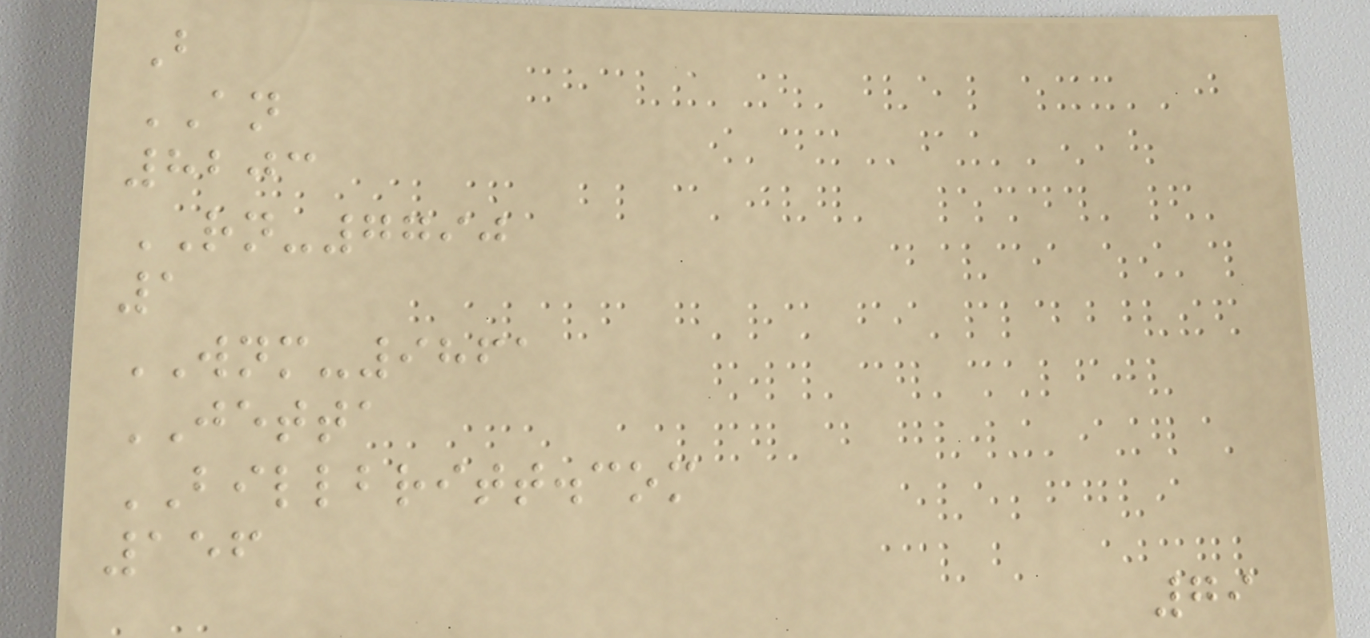B
AN
8203
RN-7790
1
WNM-9861
JETTA
BILLBRITT.com
156
79
